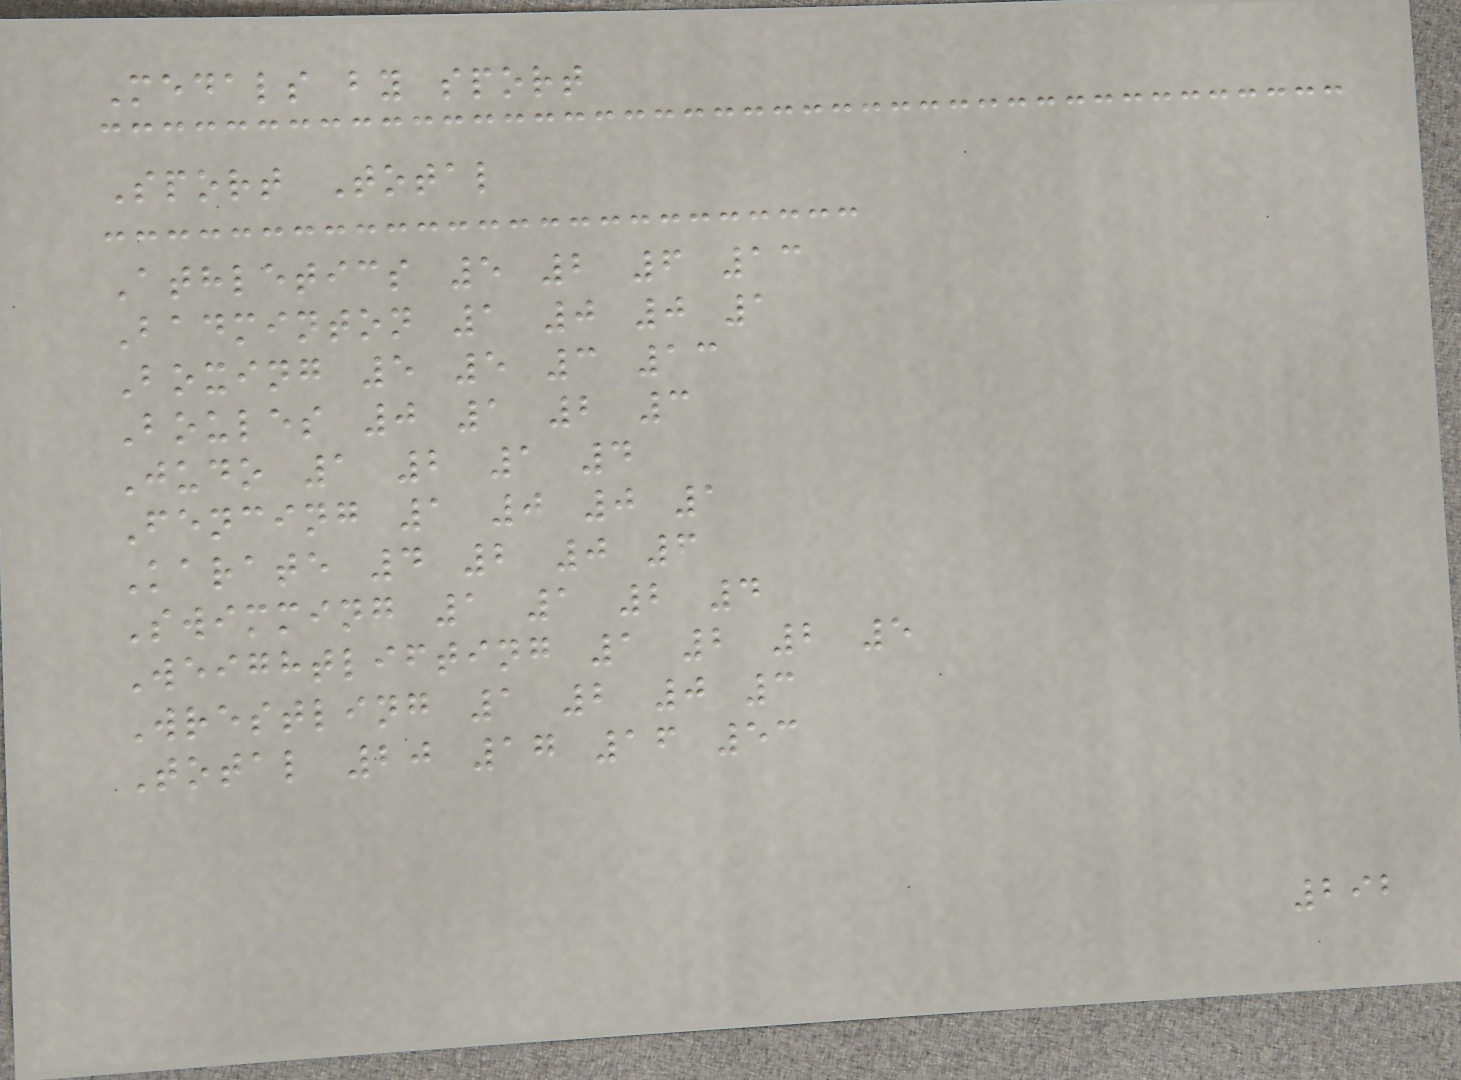Medals by sport
Sport Total
Athletics 5 2 6 13
Badminton 1 0 0 1
Boxing 5 5 3 13
Boules 0 1 2 3
Judo 1 2 1 4
Fencing 1 0 0 1
Karate 4 2 0 6
Swimming 1 1 2 4
Weightlifting 1 2 2 5
Wrestling 1 2 0 3
Total 20 17 16 53
292
